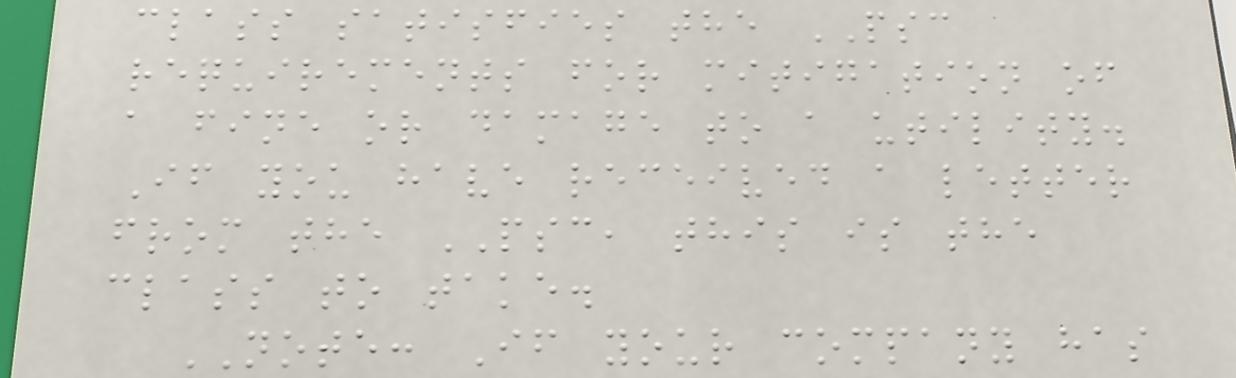class satisfies the PSC
requirements for mitigation of
a fine or damage to a utility.
If you have received a letter
from the PSC, this is the
class to take.
NOTE: If your company has
